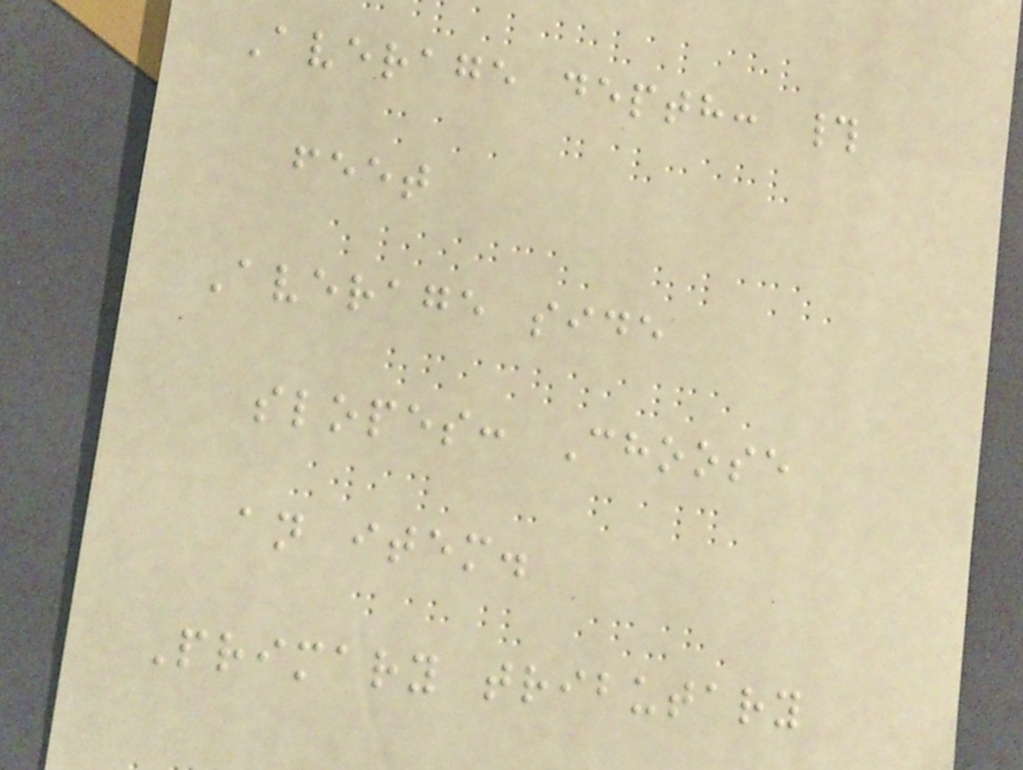Average depth: #
feet
Average side
slopes: Choose
an item.
Primary tributary
